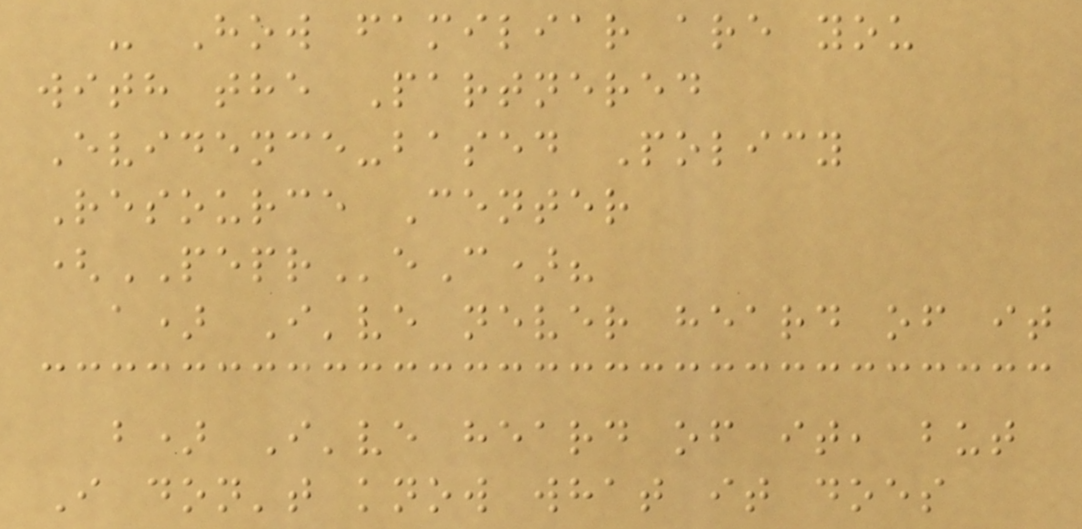- How familiar are you
with the Partnered
Evidence-based Policy
Resource Center
(PEPReC)?
a) I've never heard of it
b) I've heard of it, but
I don't know what it does
